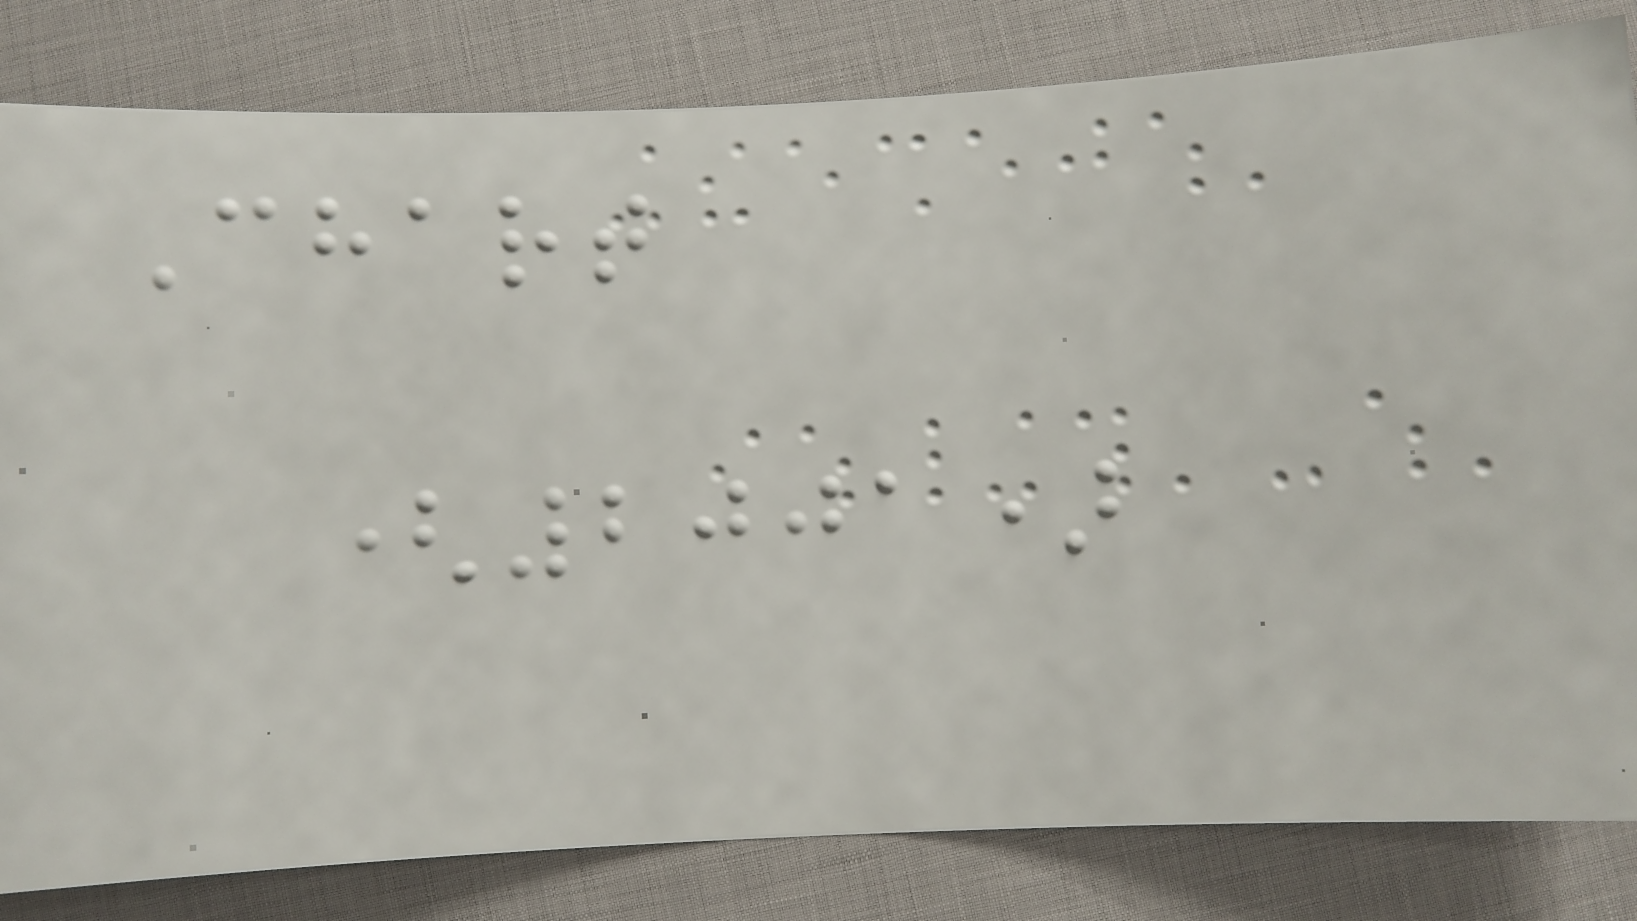Chart
(2001)
